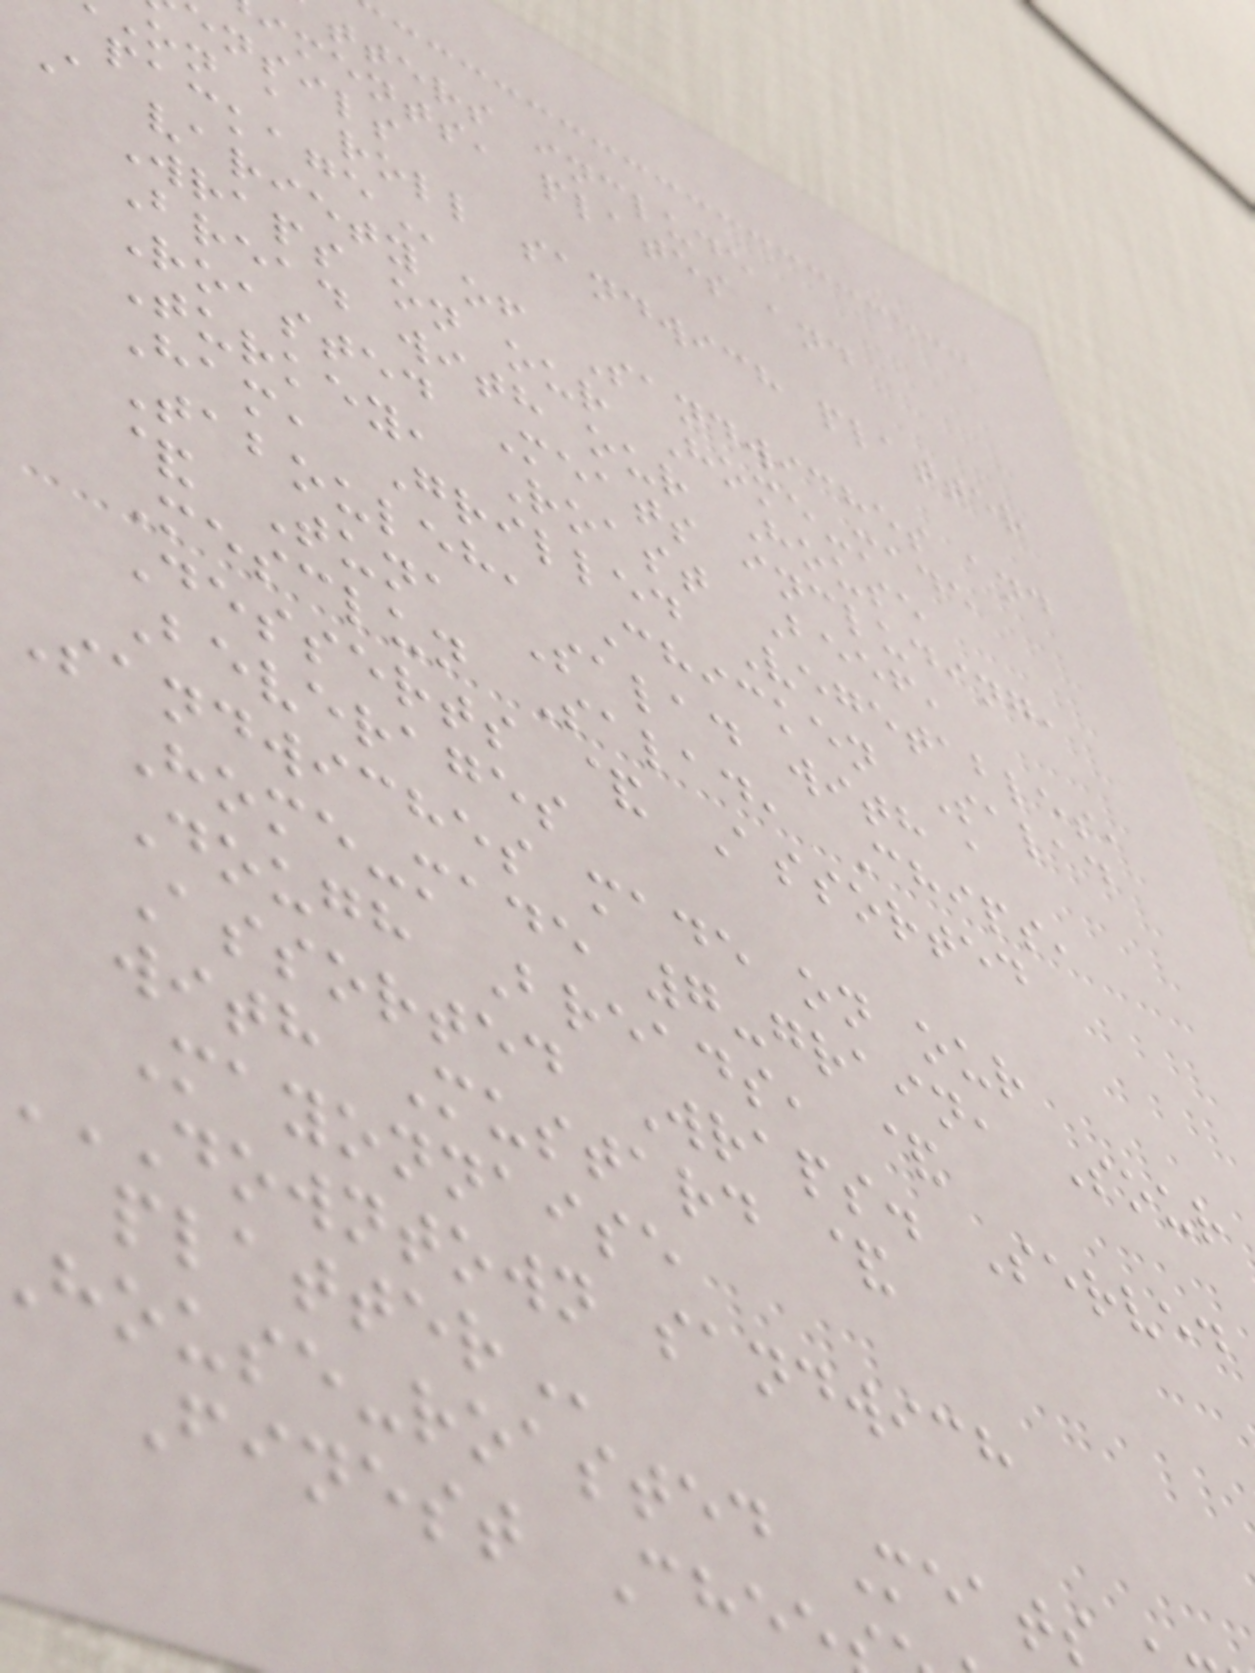tters include
iments, plates and
nsils
on a roll sandwich platter
A variety of Sandwiches and
Wraps on our Home-made
Bread with our House
Roasted Meats including,
Turkey, Roast Beef,
Ham, Grilled Vegetables,
Tabouleh, Chicken Salad
& Tuna Salad with a
Mesclun Salad, Chips,
Desserts & Assorted
Beverages
Sandwiches made on our
Home-made 7-grain, Sour
Dough Breads, &
Assorted Wraps. Served
with Mustard &
Mayonnaise
DOWNTOWN sandwich
house-roasted Meats
Finest Chee
